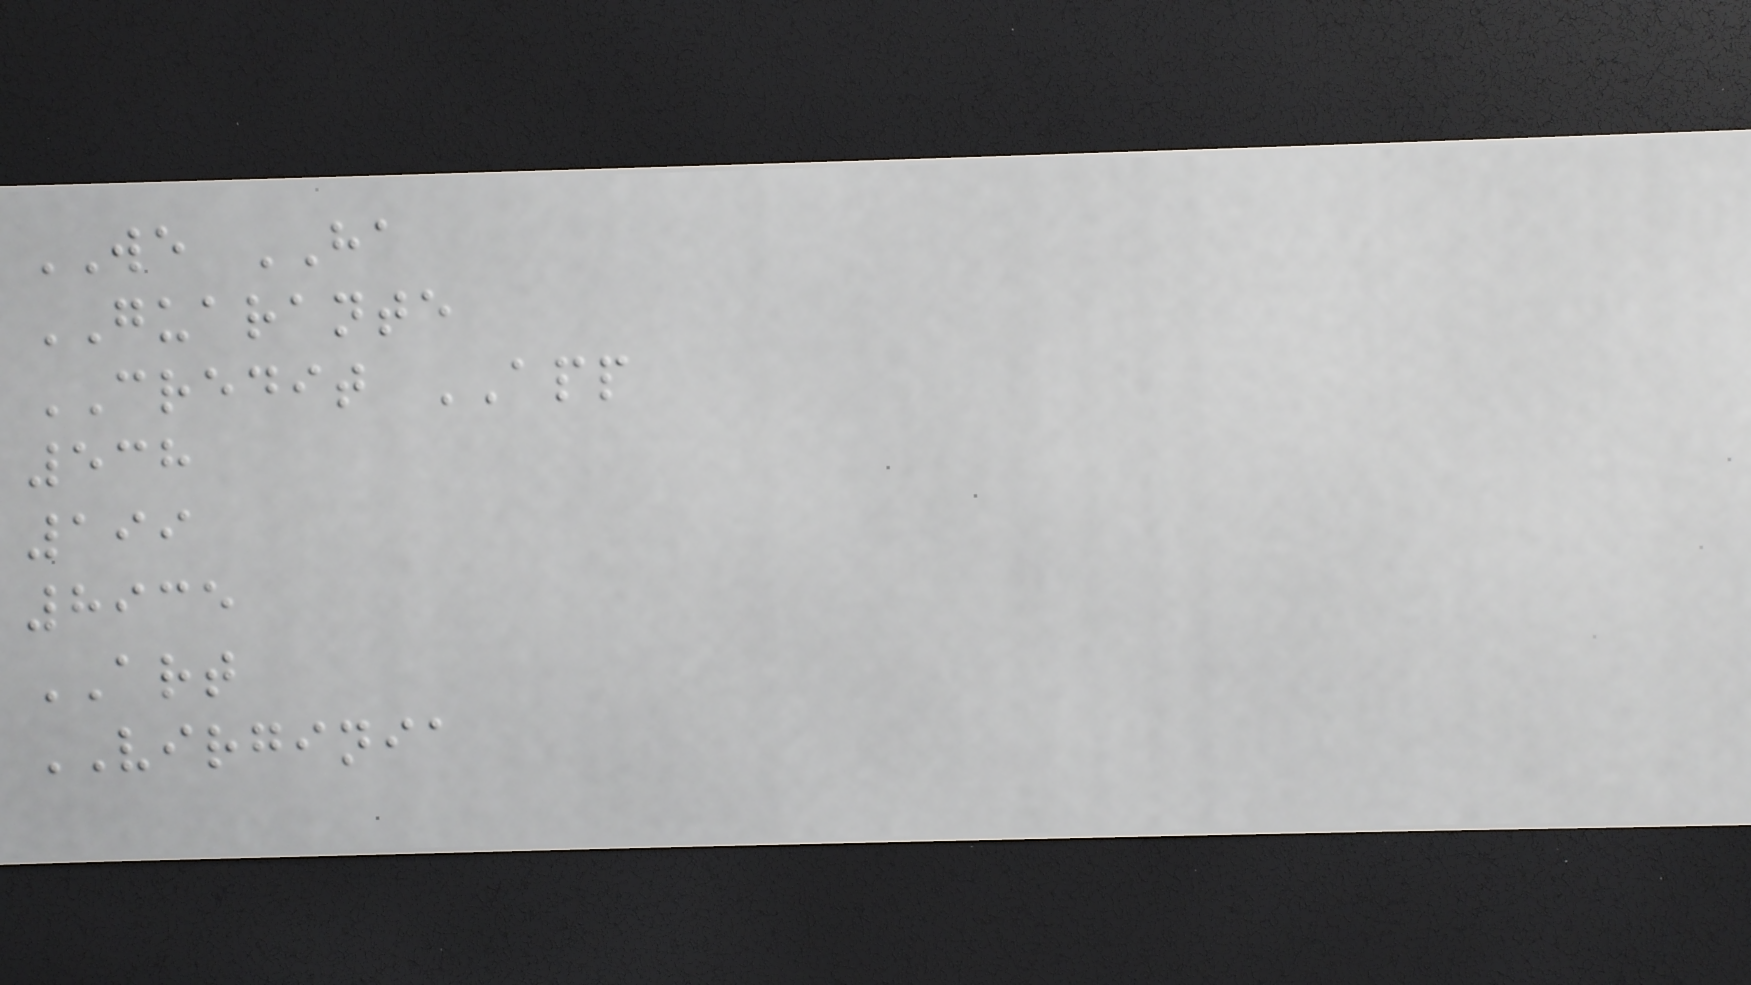WE HA
GUARANTE
CREDIT APP
538
199
8935
ART
VIRGINIA
